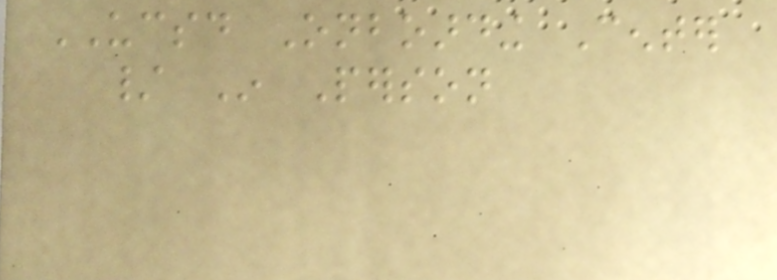UCSD Onboarding Center
/ In Person
